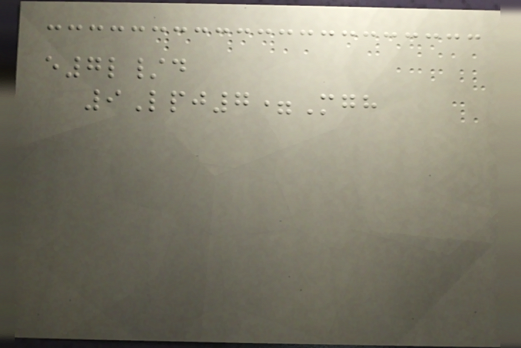e7l/d
9Lpj7=Mgh
